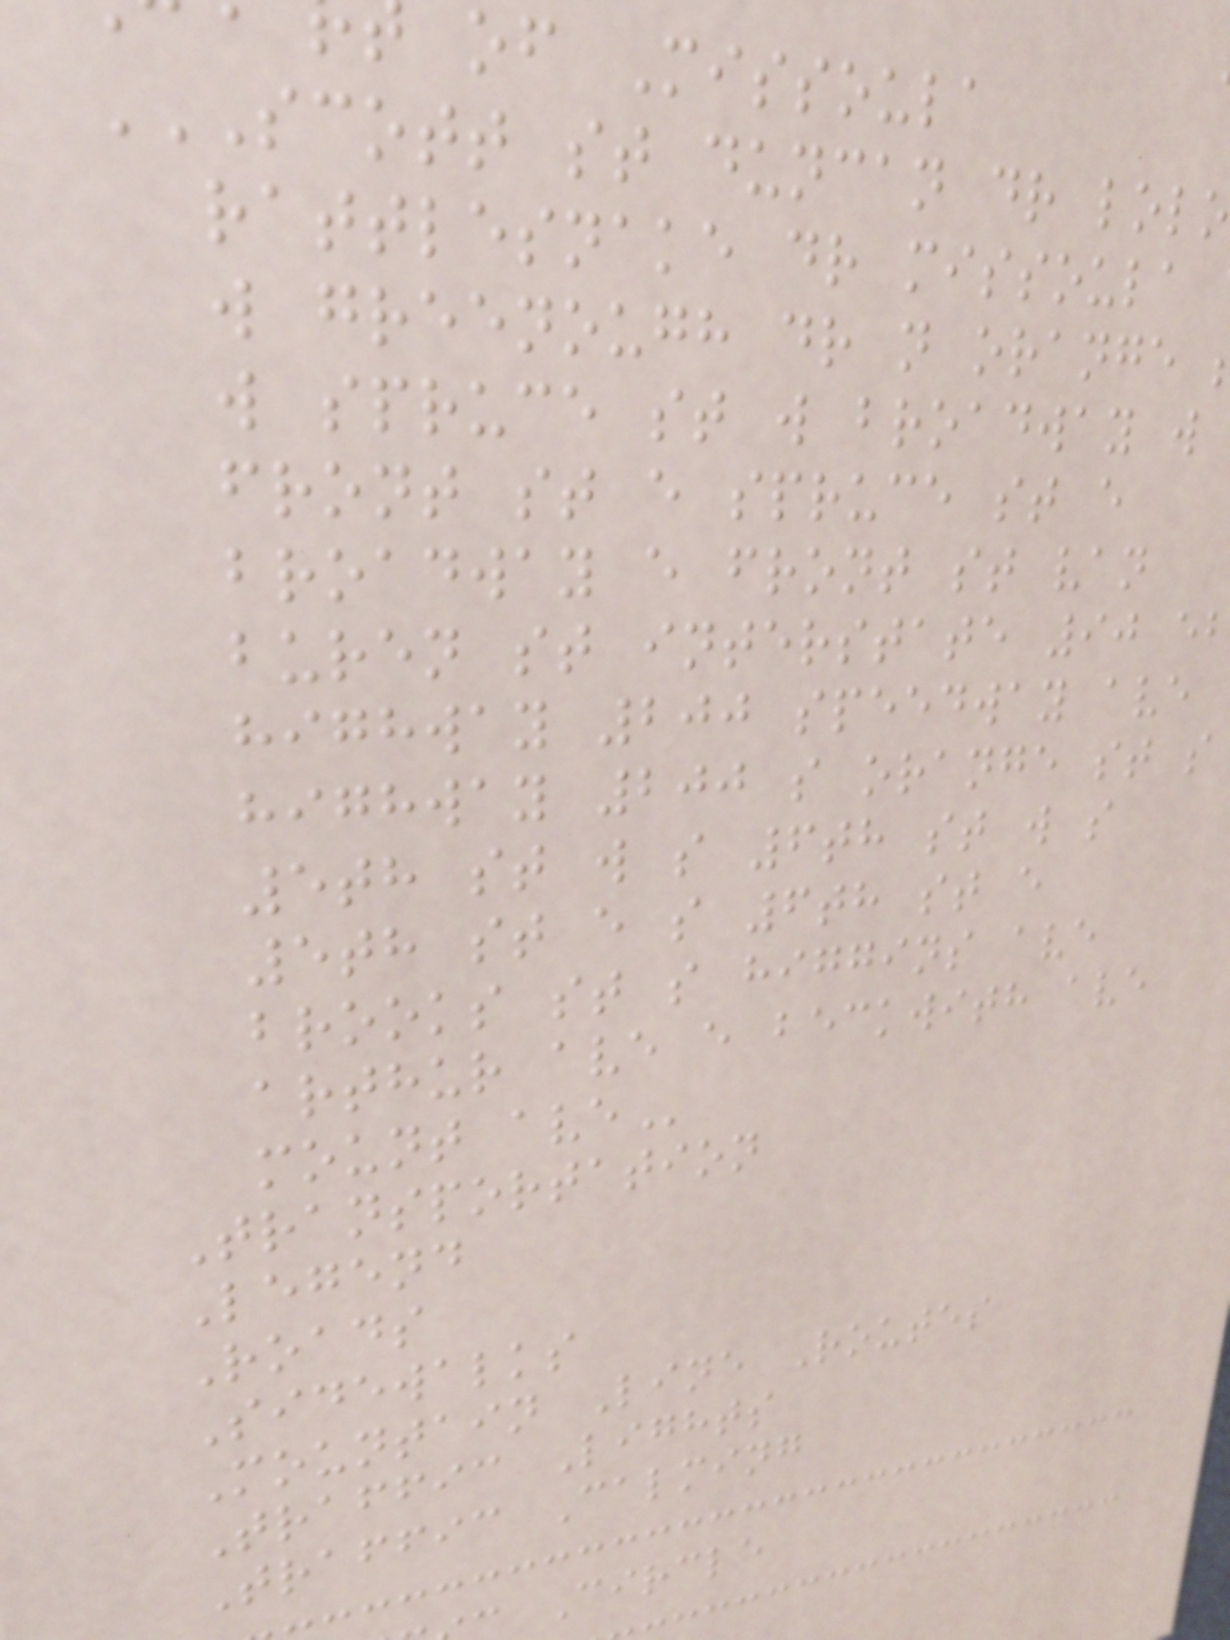of Missoula
rattlesnake dr missoula
w greenough dr n orange
w spruce st w broadway w
front st e spruce st e
broadway e front st van
buren st interstate 90
highway 200 speedway ave
highway 200 s orange st s
5th st w s 6th st w s
5th st e s 6th st e
brooks st s higgins ave
arthur ave e beckwith ave
mount
Transportation
Legend
Roads
Sidewalks
Mountain Line Routes
Traffic Lights
Traffic Calming
Circle
